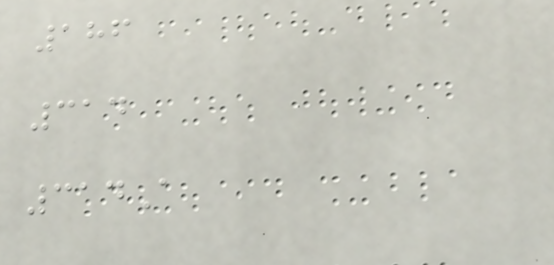186
314
314A
